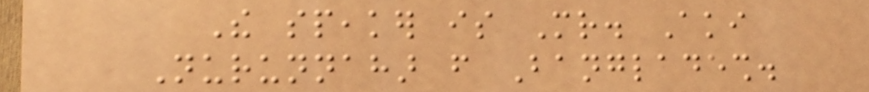The speaker is Mr. Aki
Nurunnahar from Bangladesh.
